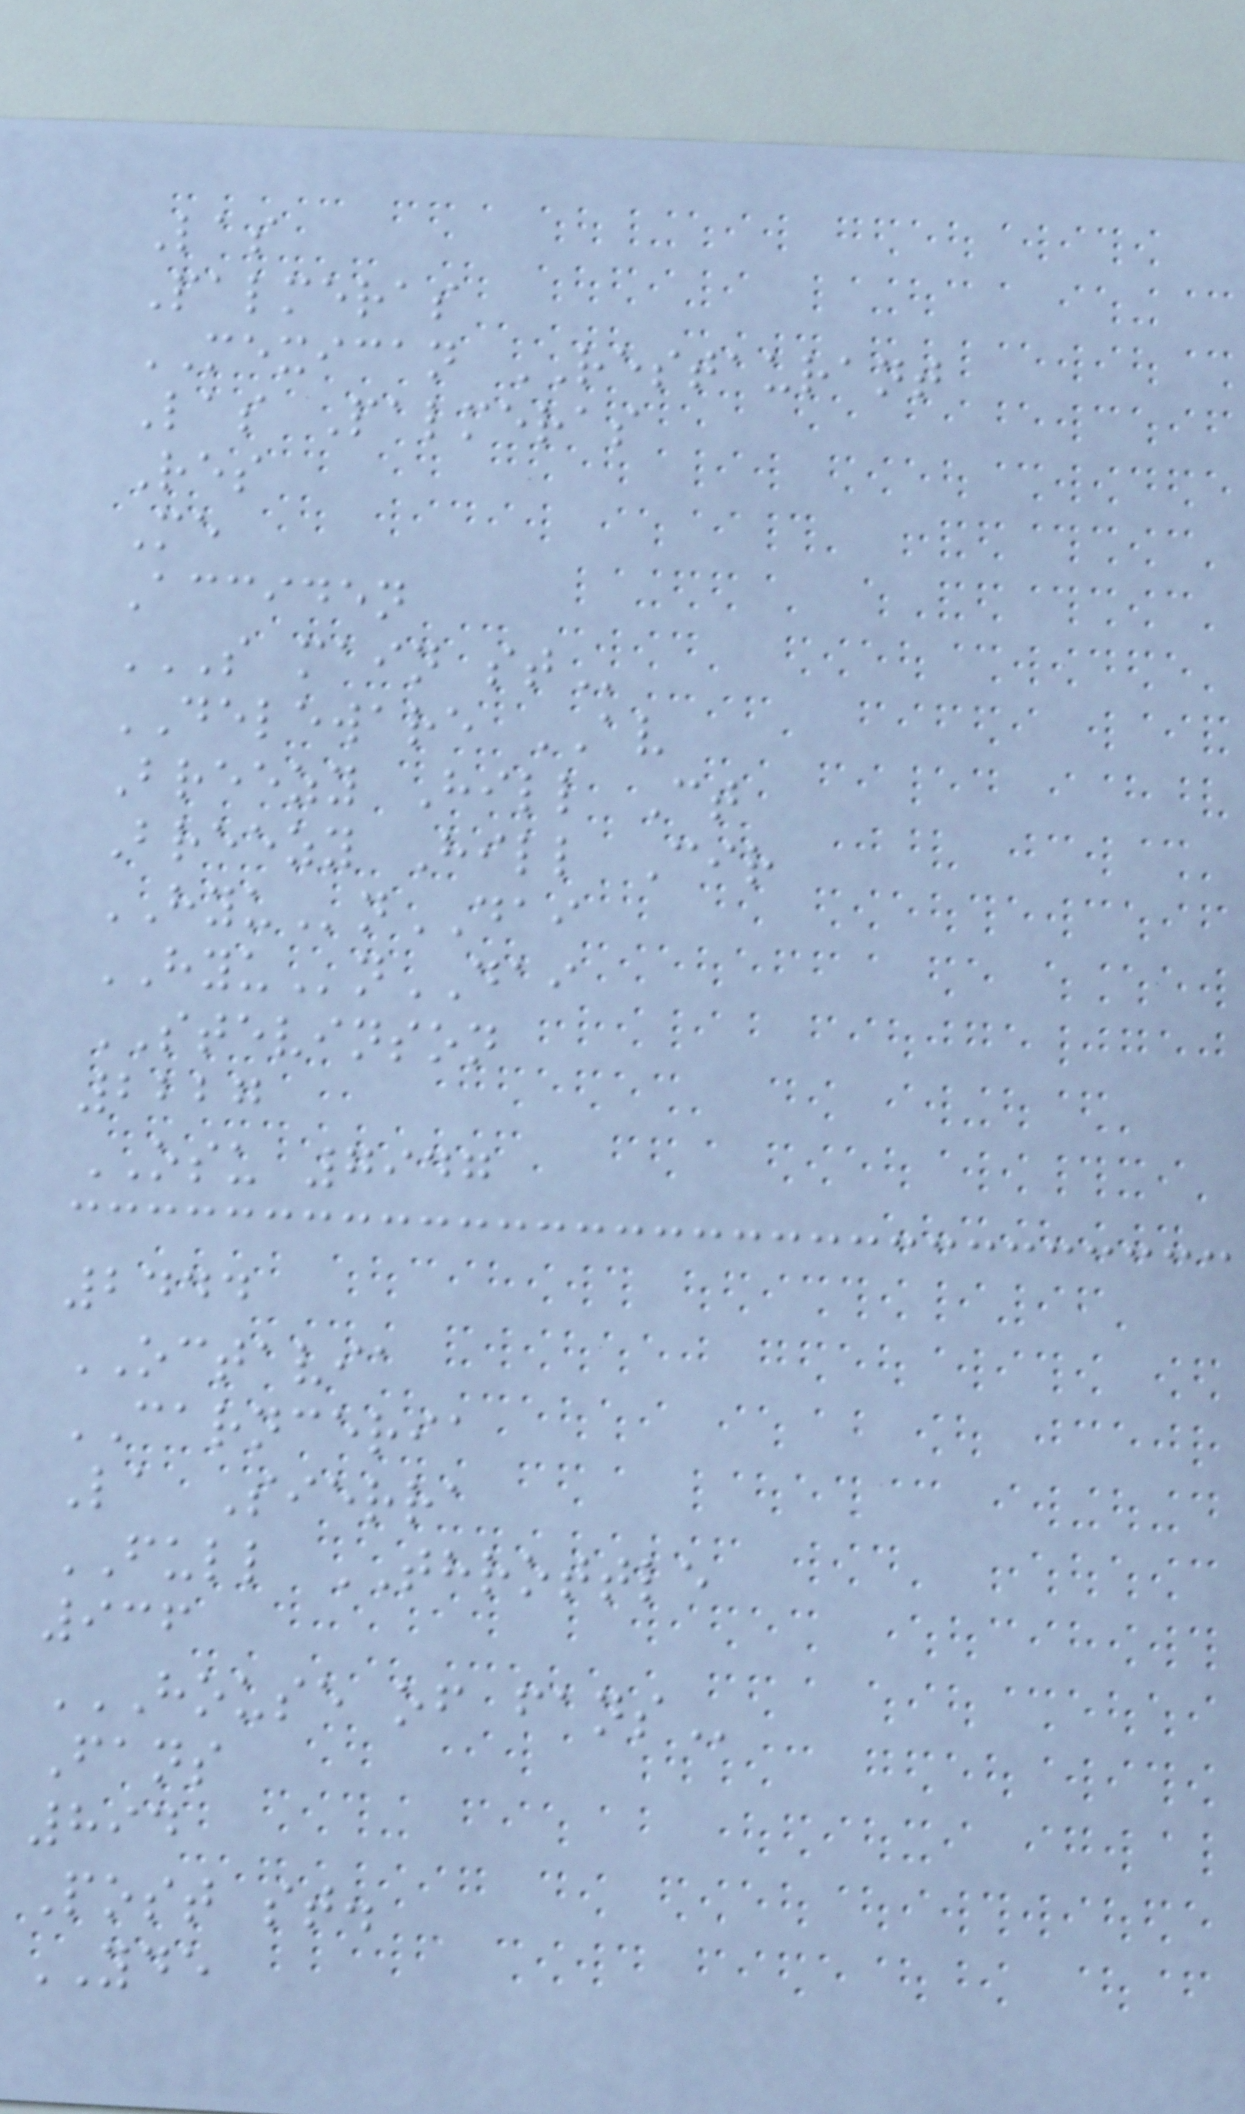Las
Palmeras
MEXICAN RESTAURANT
Las Palmeras
Res
Me
Acciden
S MAIN ST
DELEWARE AV
Breezy Hill Ct
Breezy Hill Cir
HYUnDAI
HYUnDAI
STEVINSON
2227
OSU 7947
2444
OCTAVIA
CARNCERIA
La Sierra
FULL THROTTLE
936
HOUSE OF FANS
Fans
894
Post st.
YDE
